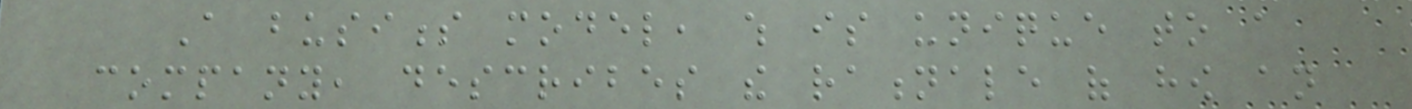A business model, which is unique to a
company, describes the rationale of how an
